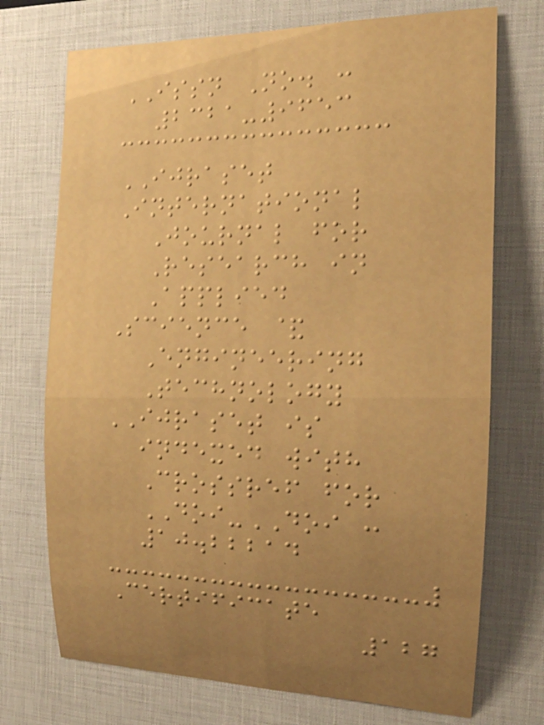ISSN No. :
2321-9653
IJRASET
International
Journal for
Research in
Applied
Science &
Engineering
Technology
IJRASET is
indexed with
Crossref for
DOI-DOI :
10.22214
Certificate
127
